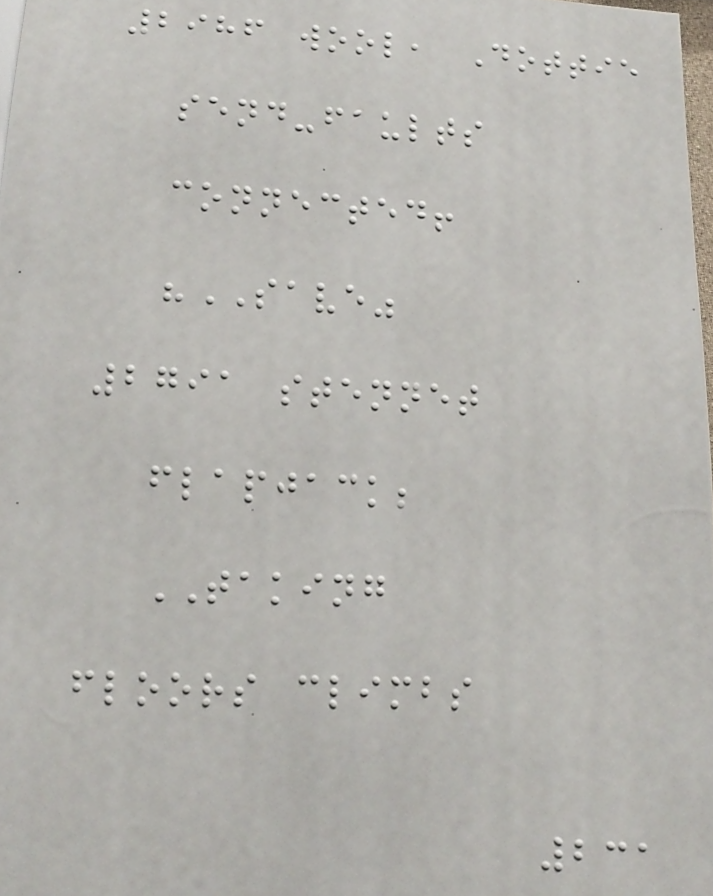2986 wool, Dottie
send-faults
connected!
"SAVE"
2791 stennet
flapjack;
TAKING
floors climbs
231
